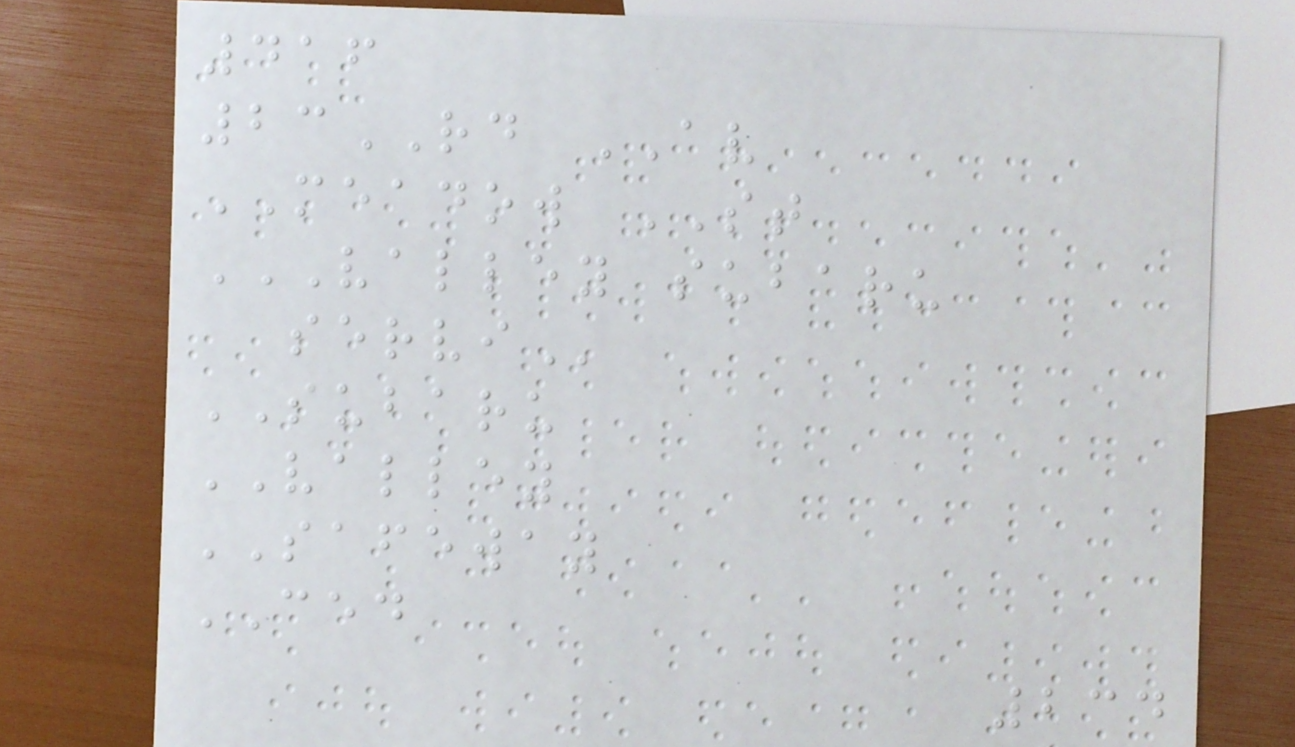416
23RD AV
MEADOW ST
VALLEY SUBARU
SERVI
SUBARU
VALLEY
SAFEWAY
CED
234
